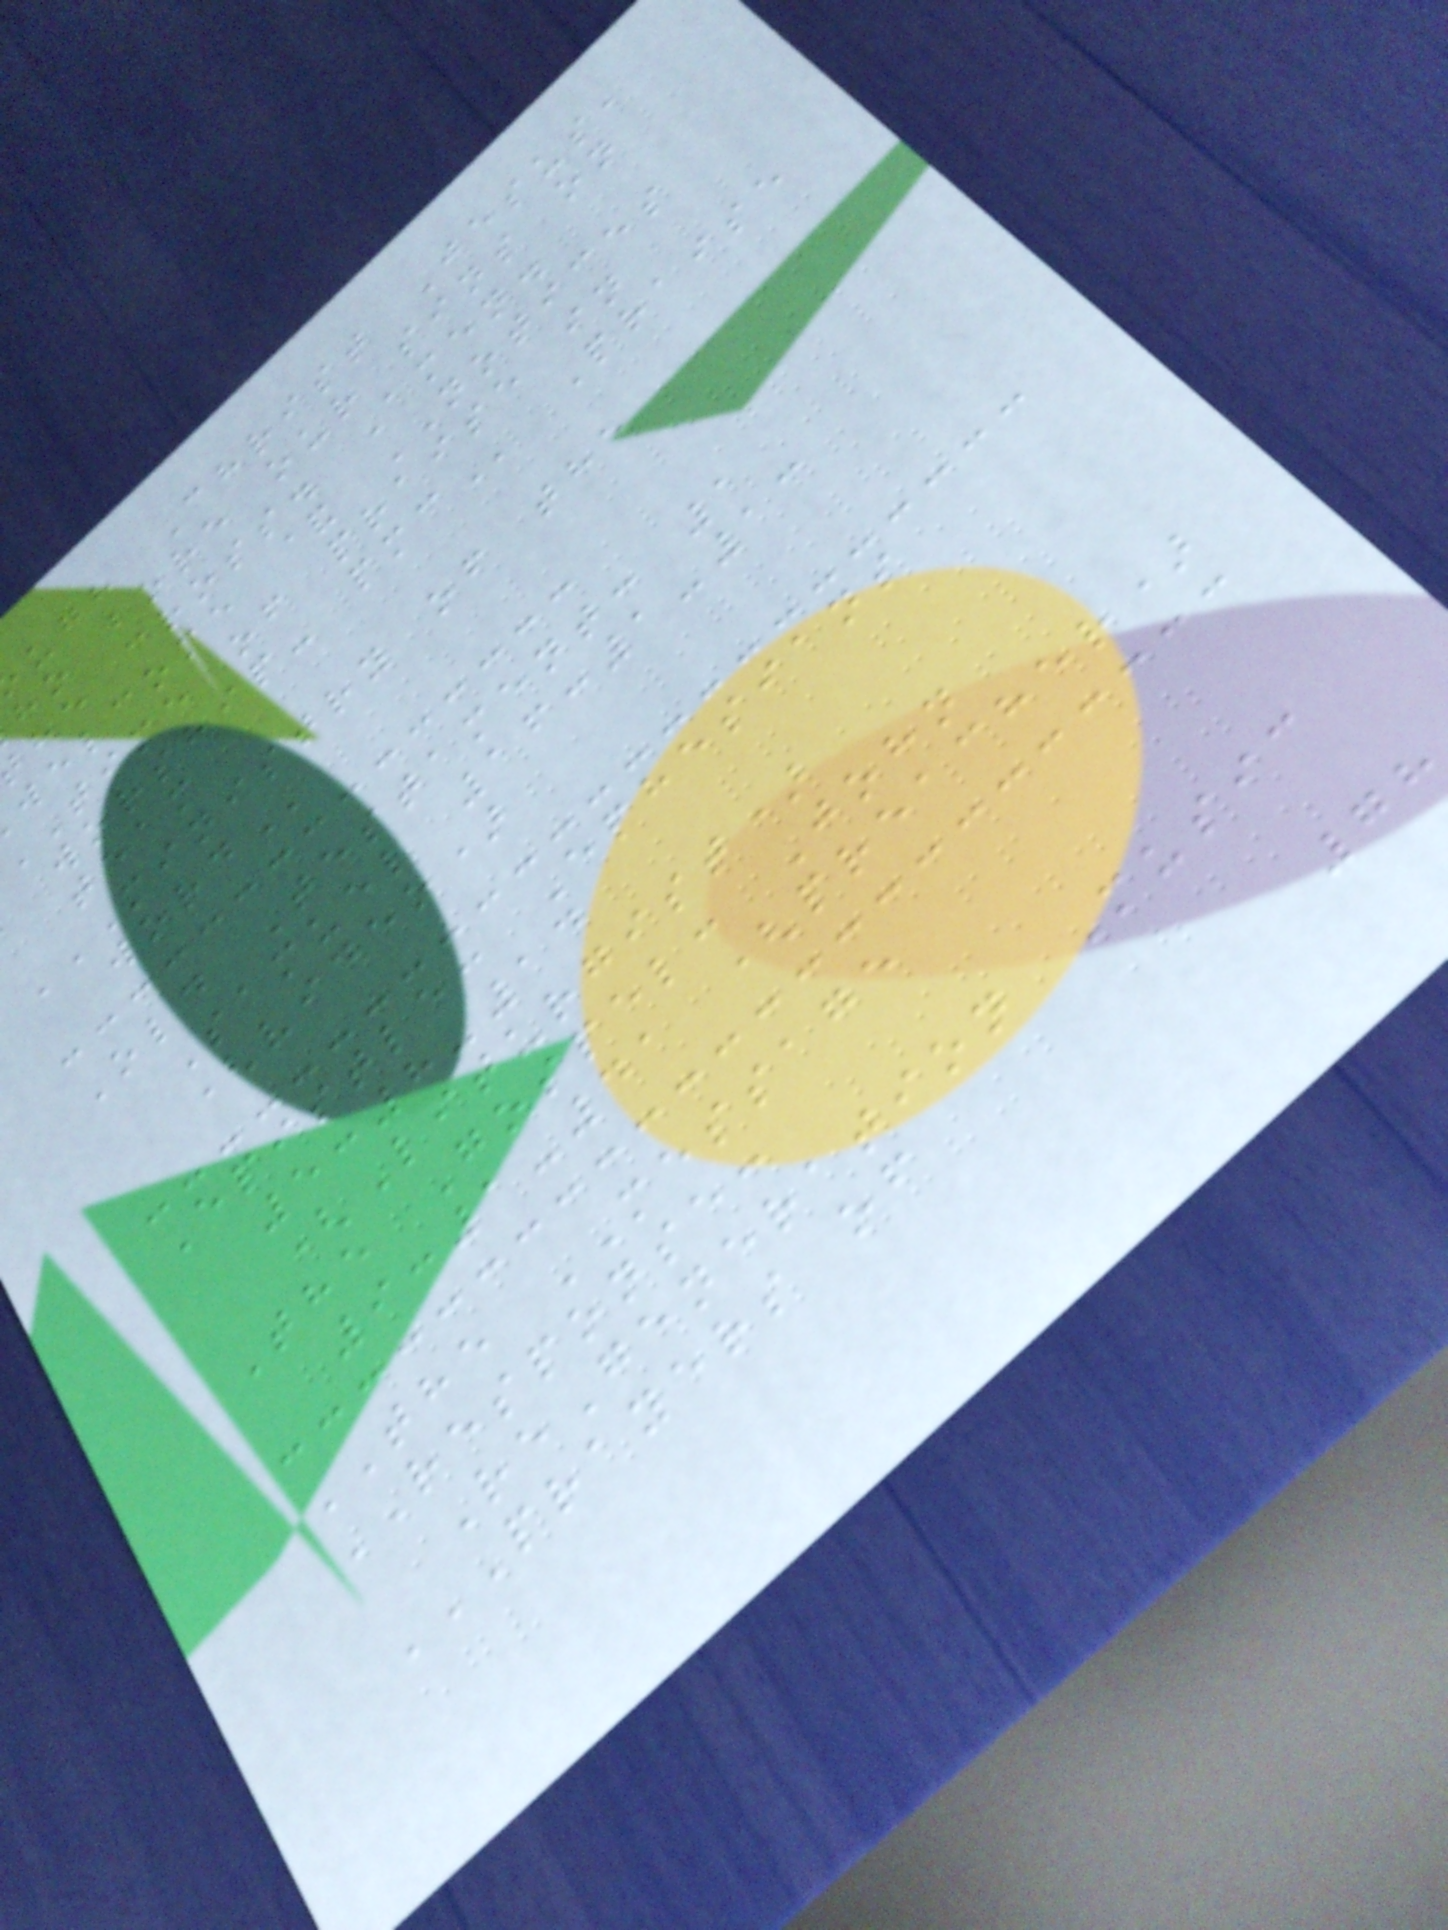ugh Christ Jesus,
ho bore our sins on
he cross. Amen.
welcome & NOTICES
time of praise in
worship-
team
MINISTRY OF THE
Old Testament: 1
Samuel 16:1-13
(video)
Epistle: Ephesians
5:8-14
(Liturgist)
The Gospel: John
9:1-41 (preacher)
THE MESSAGE
RESPONSE:
ReGeneration Music
PRAYERS OF
78
